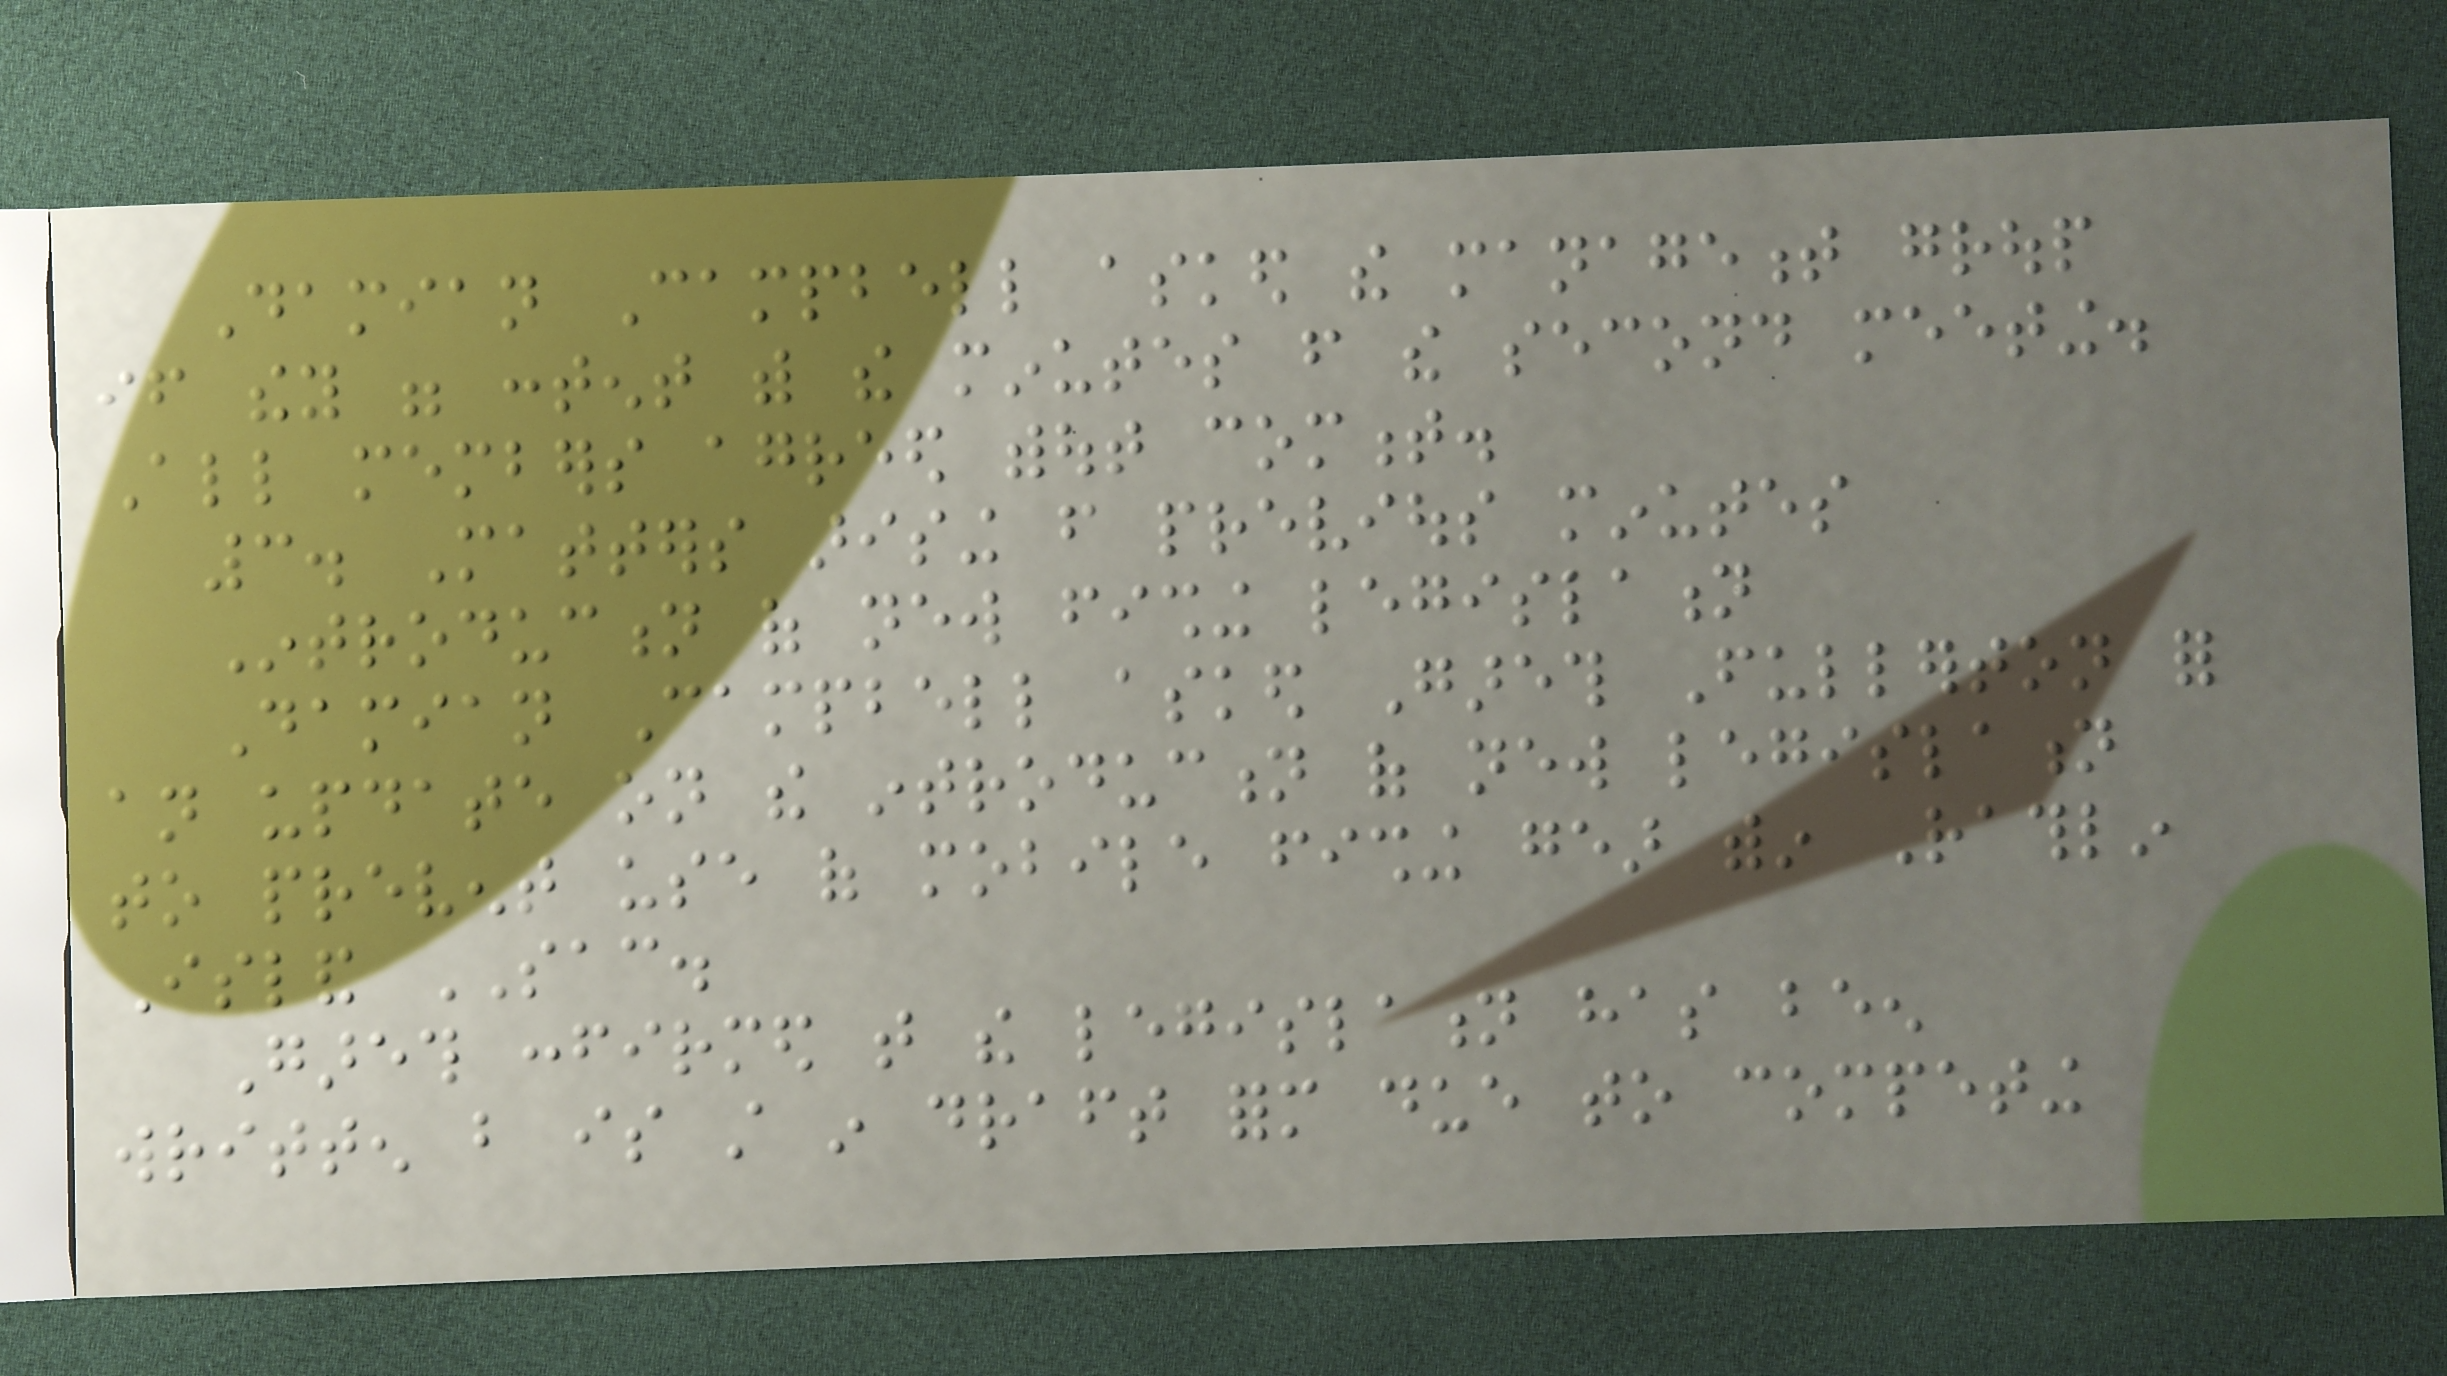Damian Campbell asked the management group
if they were content with the minutes from the second meeting.
All members agreed without comment.
3. Matters arising from previous minutes
Introduction of new fishing legislation
Damian Campbell asked Gareth Fullerton for
an update on the introduction of new legislation
to prevent use of mobile fishing gear within Rathlin
Island SAC.
Gareth confirmed that the legislation has been
written but is still in draft form due to competing
